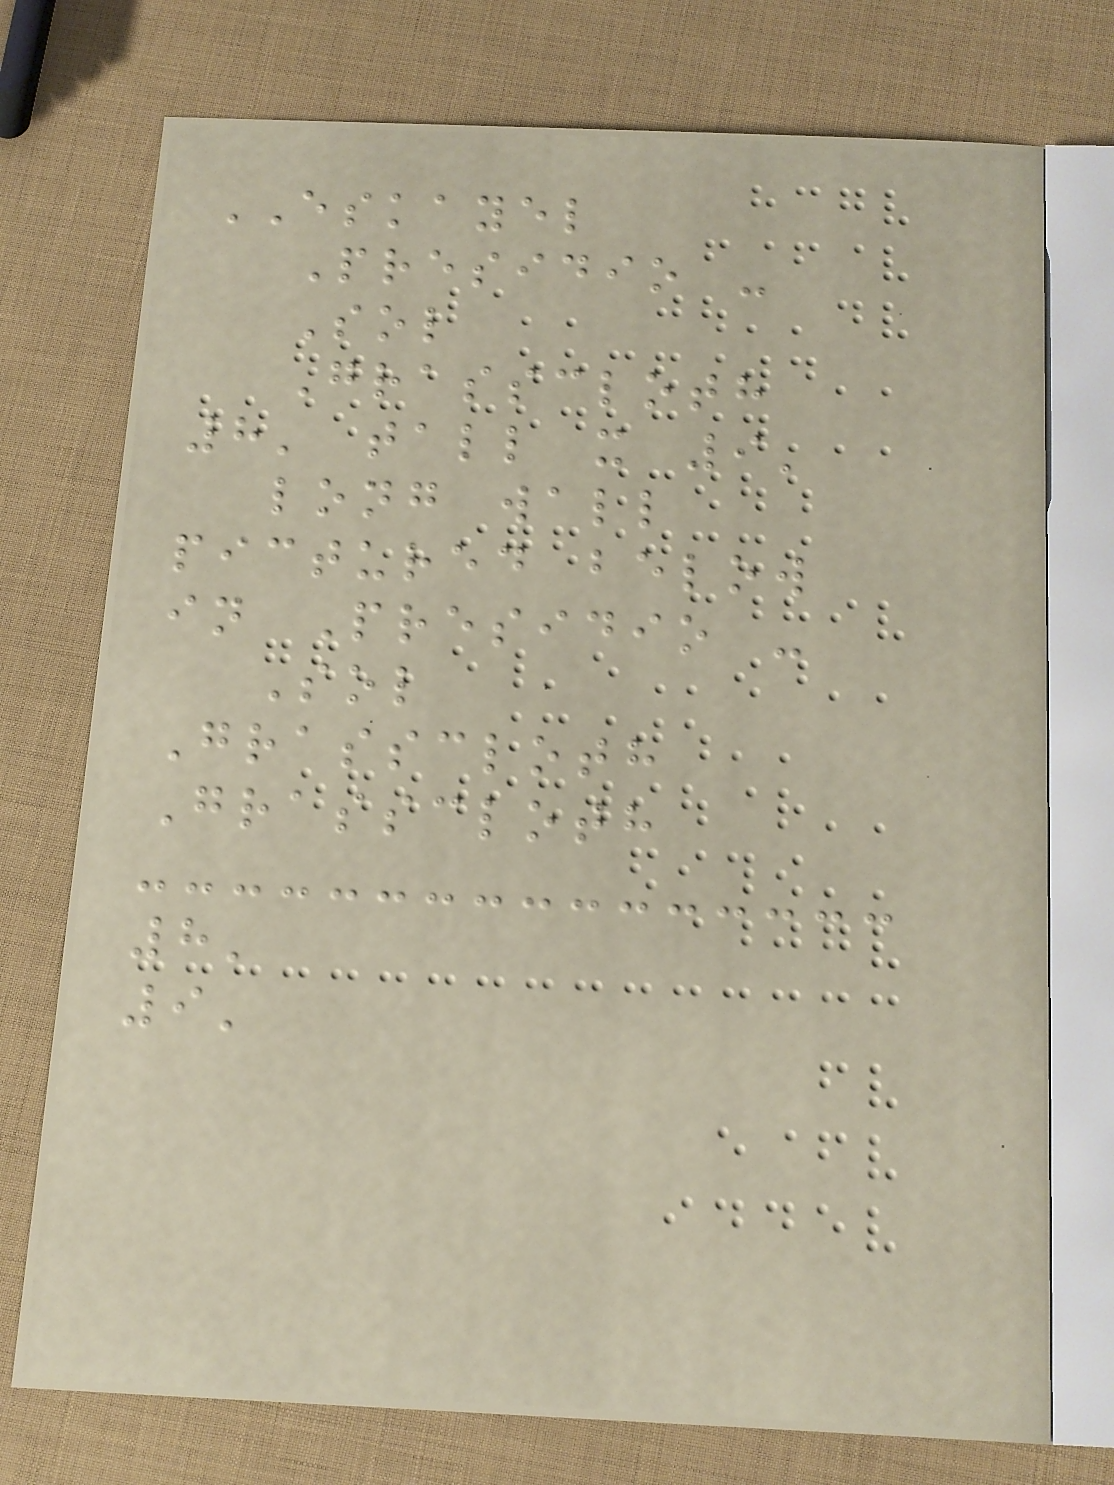ESKAYEL
Presidio -
Sol
Grasscloth
8' tall x 9'
long wall
pictured below
in Presidio -
Sol
Grasscloth
Grasscloth
8'
9'
